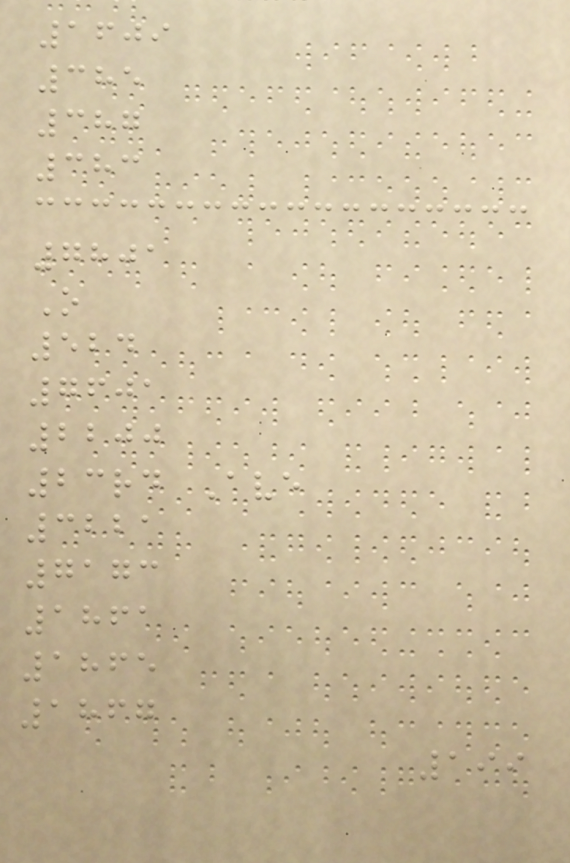1609
385
387
383
7801
O
524
7601
2200
23rd Ave
3221
7173
1861
1865
1867
199
